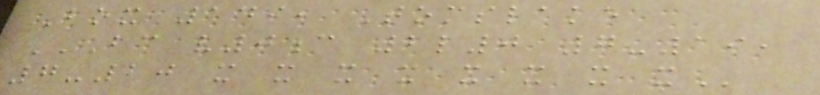Box 149, Tomslake
BC V0C 2L0 7-19,
7-20 X X X X X X X X
